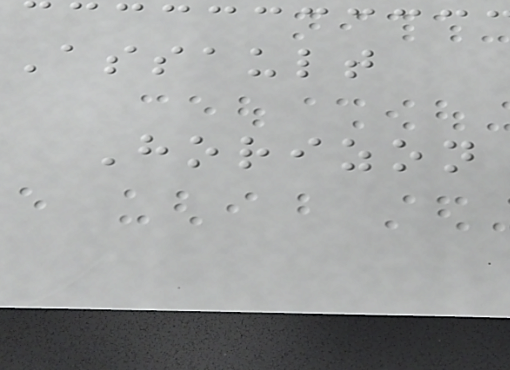Assault
Horizon
